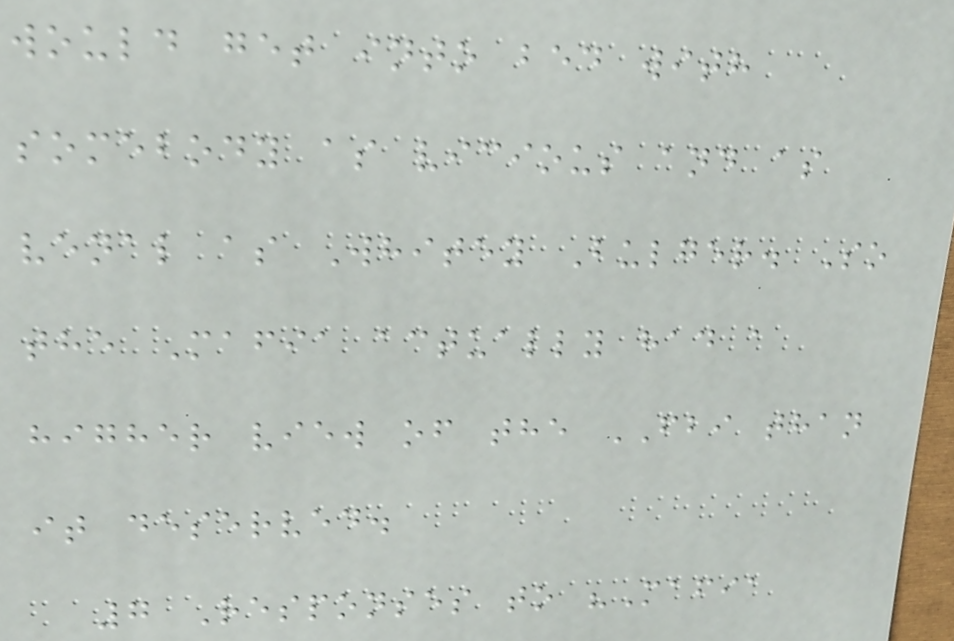would get into bed with
somebody as vicious and as
venal as Whitey Bulger. So
the Mafia actually had a
higher view of the FBI than
it deserved.
7 Responses to "Mafia
